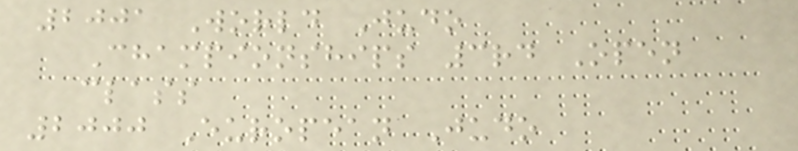2001 World Judo
Championships 3rd Open
class
2000 European Judo
